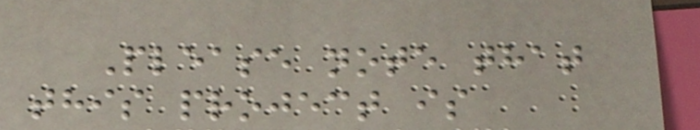Please note that
this project is
